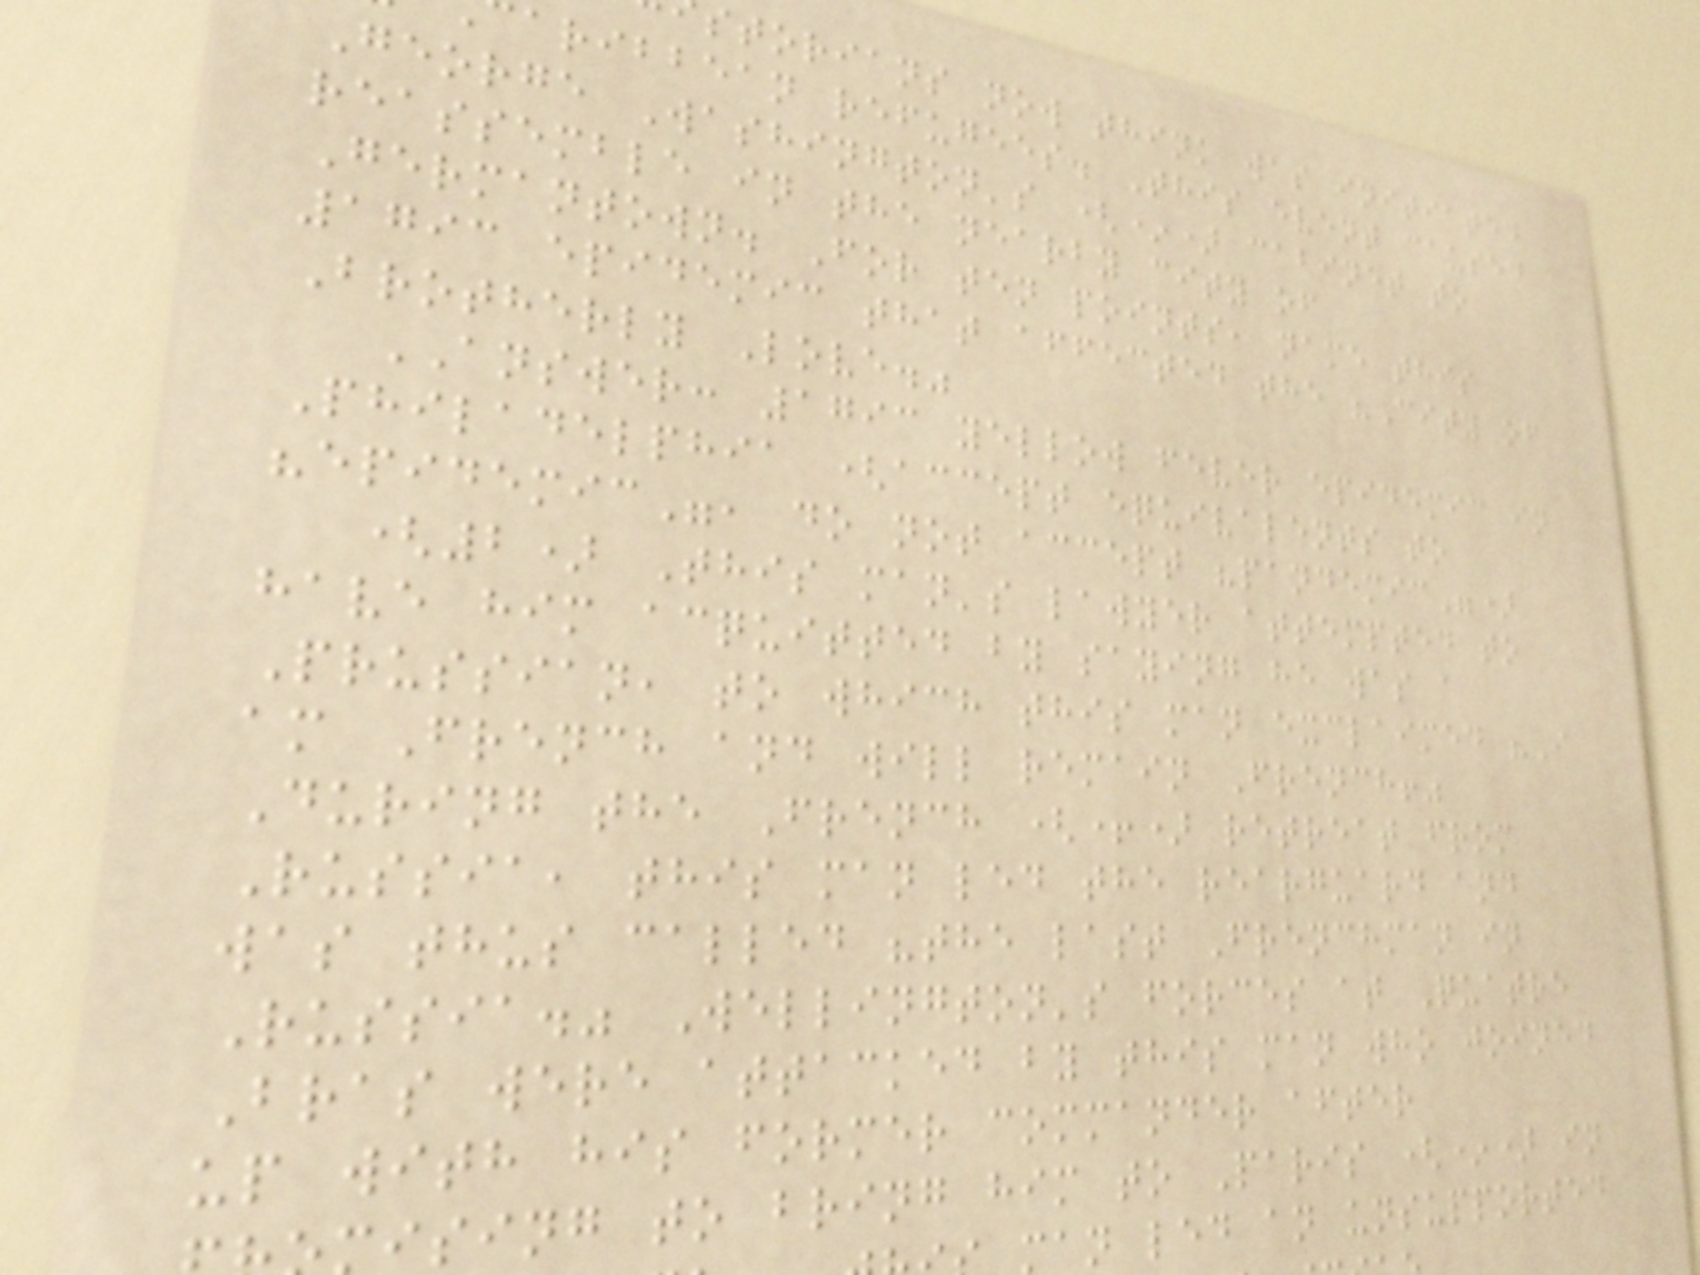storians now think was initiated
aribbean refugees. This event caused
George Washington's (*) cabinet to
reassemble in the nearby city of
Germantown. For ten points, name this
1793 epidemic that affected the "City of
Brotherly Love."
ANSWER: 1793 yellow fever epidemic in
Philadelphia (accept equivalents to
"epidemic", do not accept "pandemic")
(2) This man's lawyer attempted to
have him acquitted by saying he was a
Prussian, to which this man exclaimed "I
am French and will remain French!"
During the French (+) retreat from
Russia, this man led the rearguard and
was thus called "the last Frenchman in
Russia." Wellington's forces at Quatre
Bras were attacked by this man who joined
up with his former commander after
ising to bring him to Paris (*) in
man led an unsupported
